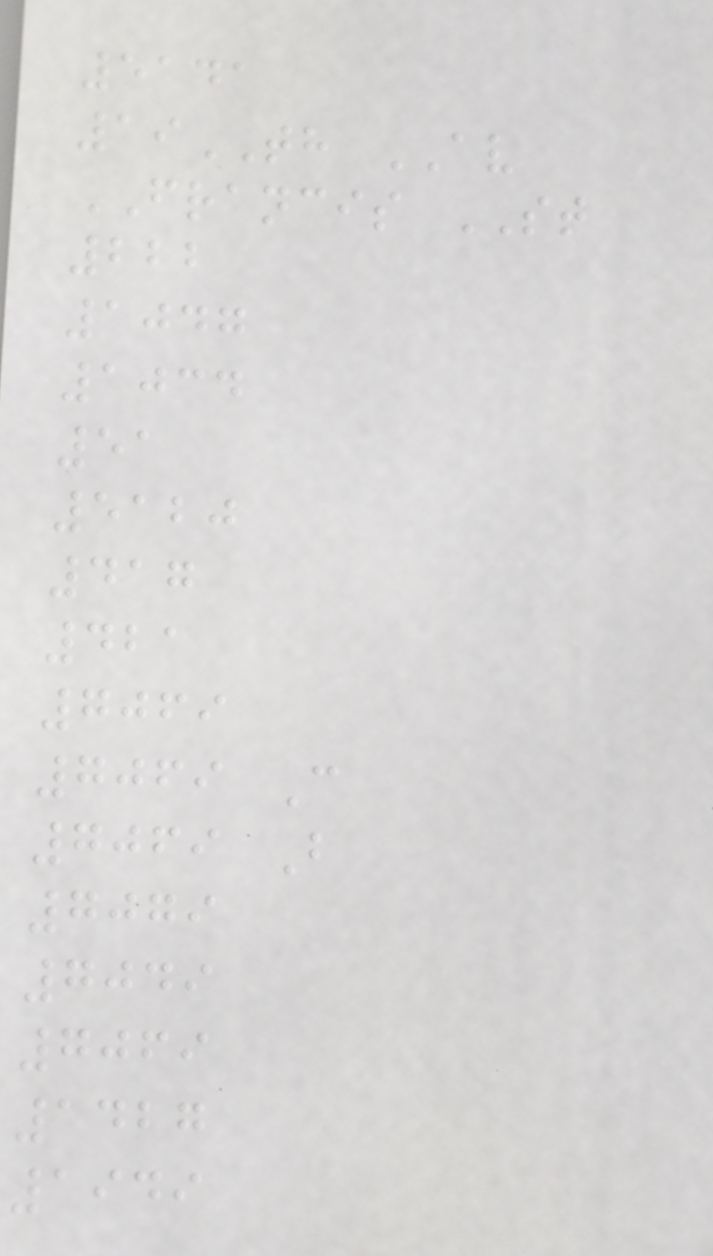5141
19TH AV
FRANCIS ST
222
1047
1034
51
5120
417
421
7069
7069 C
7069 B
7079
7049
7069
1427
1949
